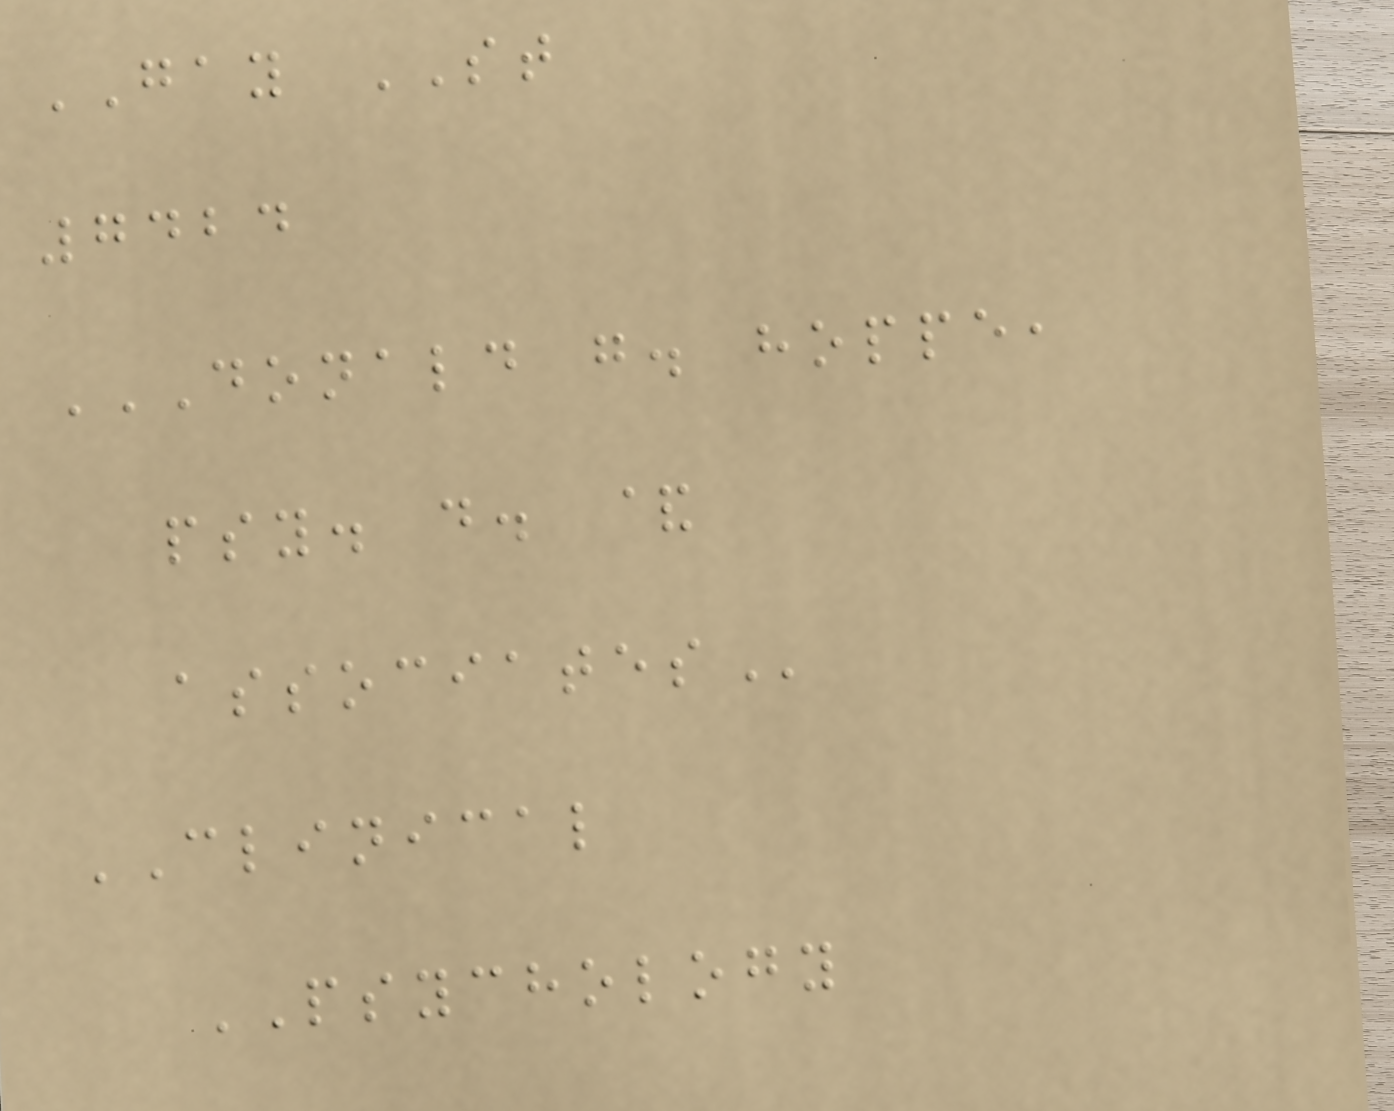GAY ST
7424
DONALD G. HOPPE,
PSY. D. &
ASSOCIATES
CLINICAL
PSYCHOLOGY
